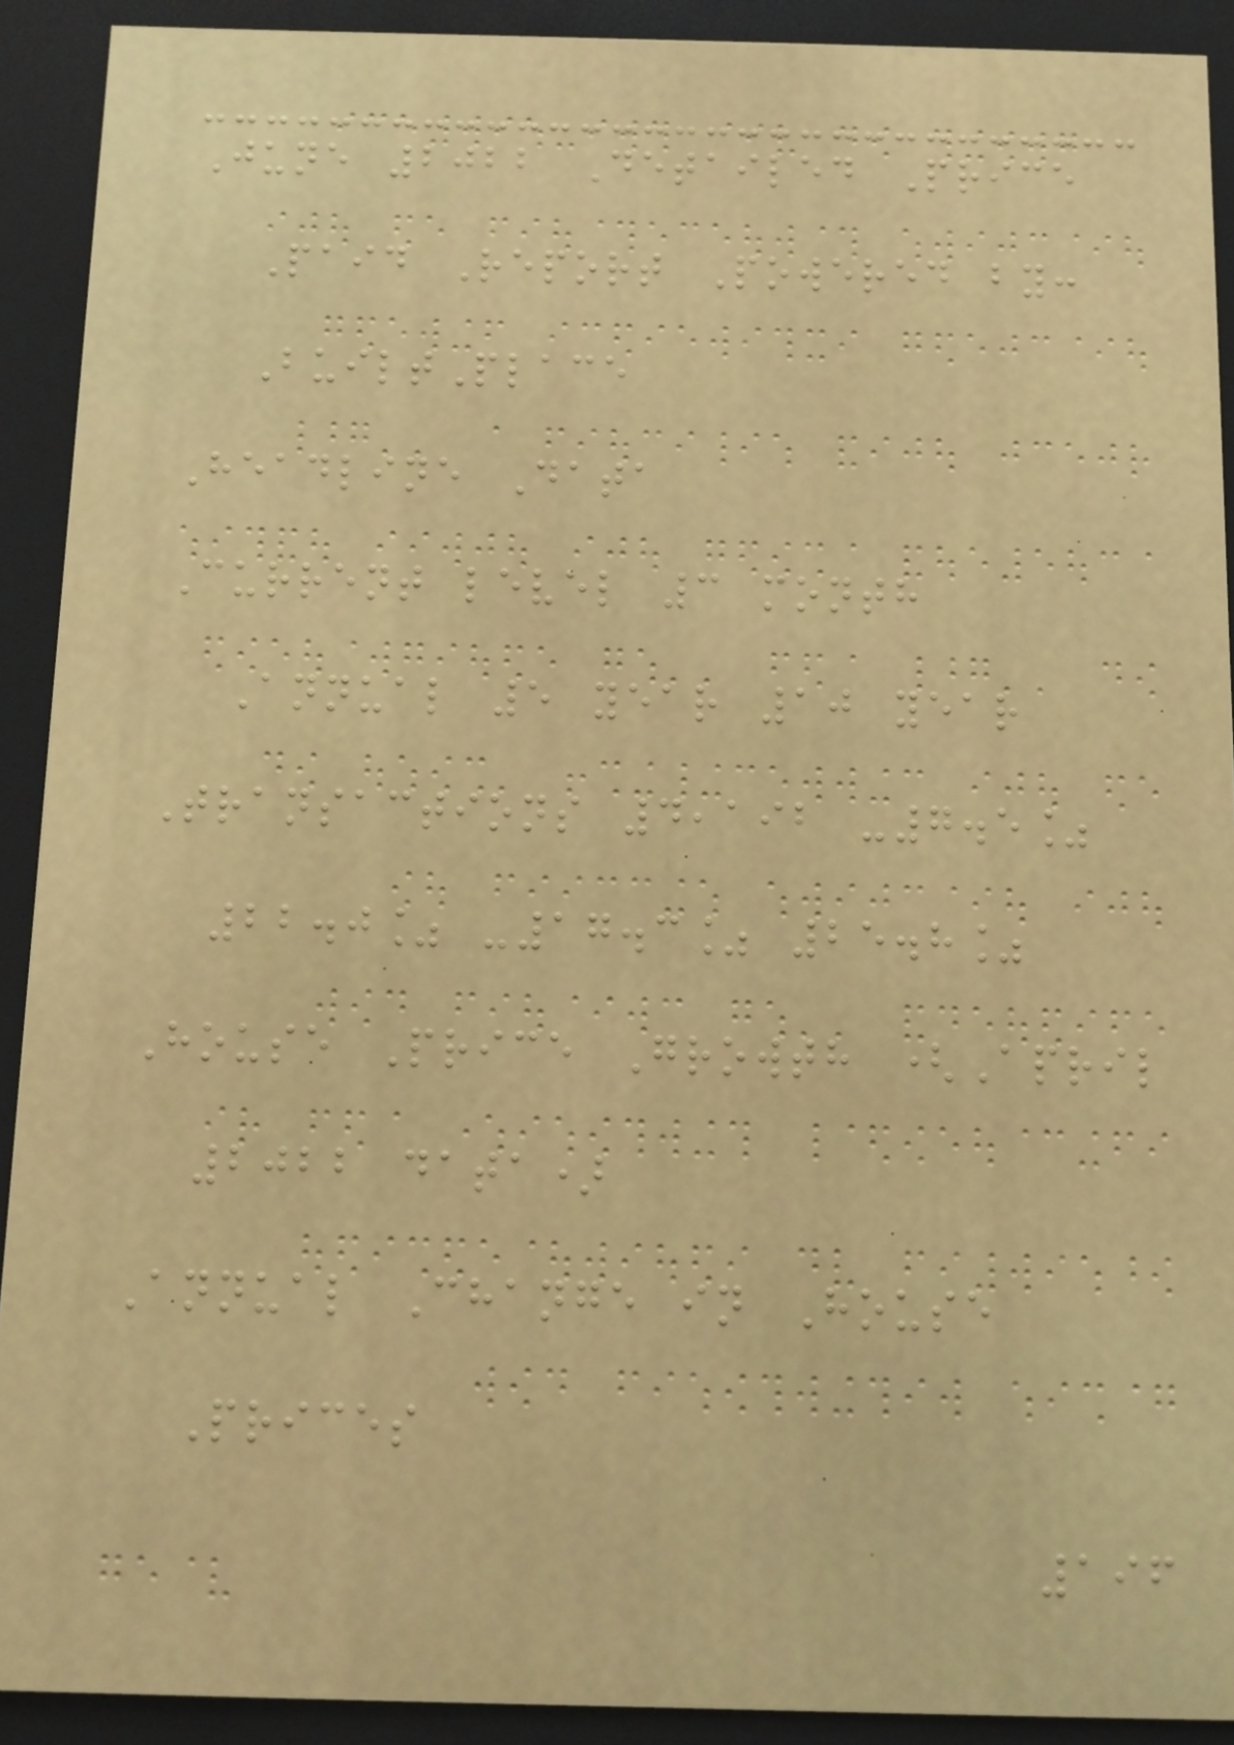June 2022 Detailed Price
Paid Report Powered by:
BuiltPlace
Headline Data
Current level 3 month
Annual 5 year 10 year
Transactions 4,192 -7.5%
22.0% -17.3% 25.8%
House Price Growth (April
2022 data)
Annual Change in House
Prices
196
